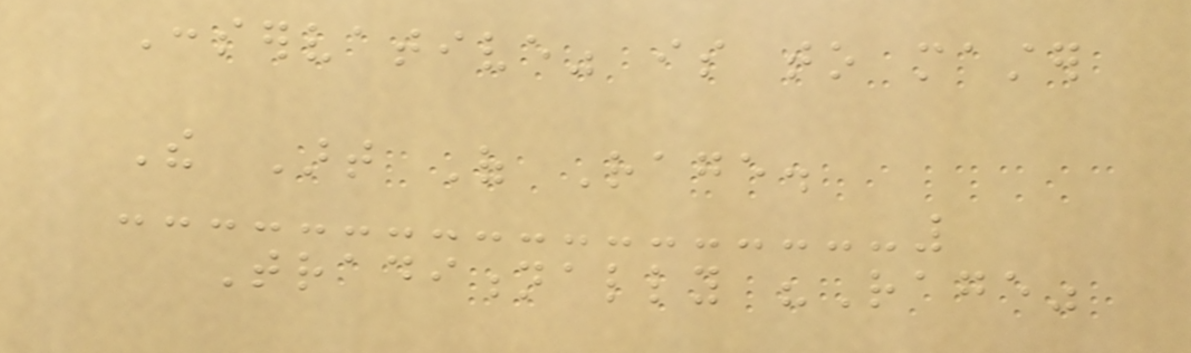Conservative" is to master
The Art Of Rage.
Traditionally "Rage"
